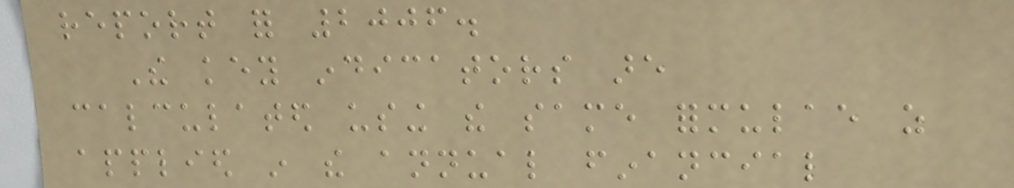report for 2006.
The key indicators are
calculated using the same formulae as
applied in the annual financial
